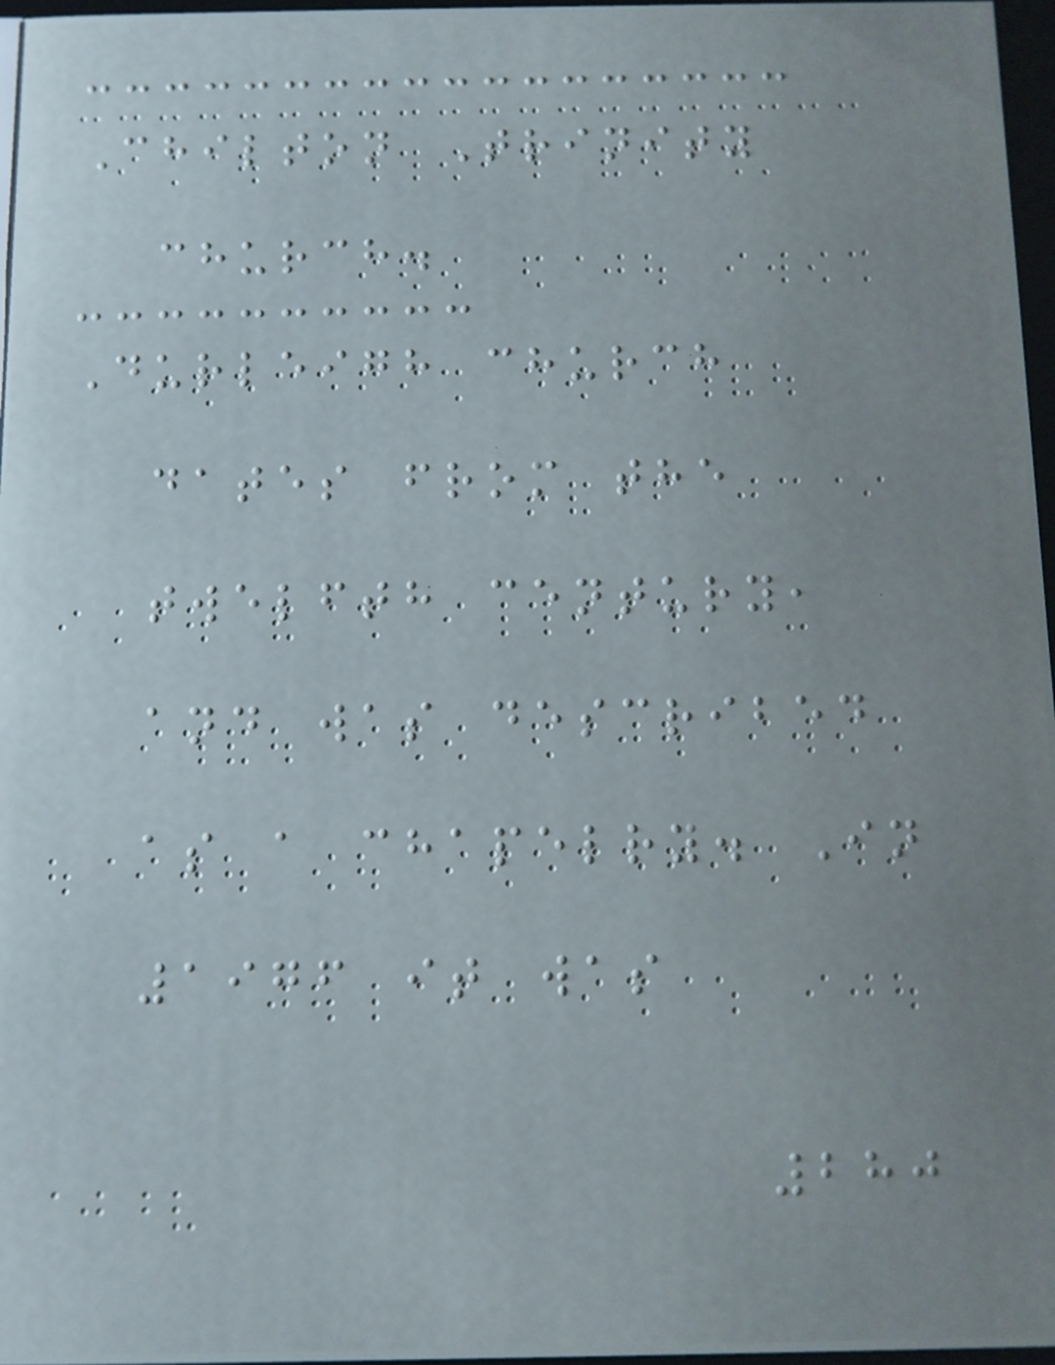Chilton Trinity
church.
Durleigh church
dates from the
twelfth century,
and was described
as a chapelry. In
1976 it was
280
